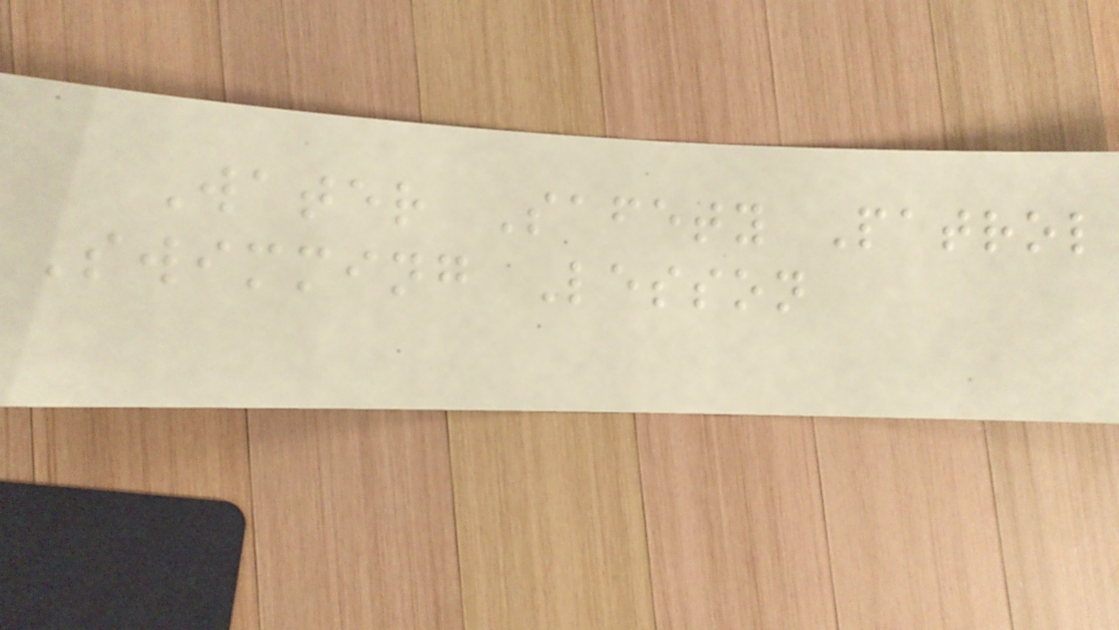Water Safety Patrol
Swimming Lesson
